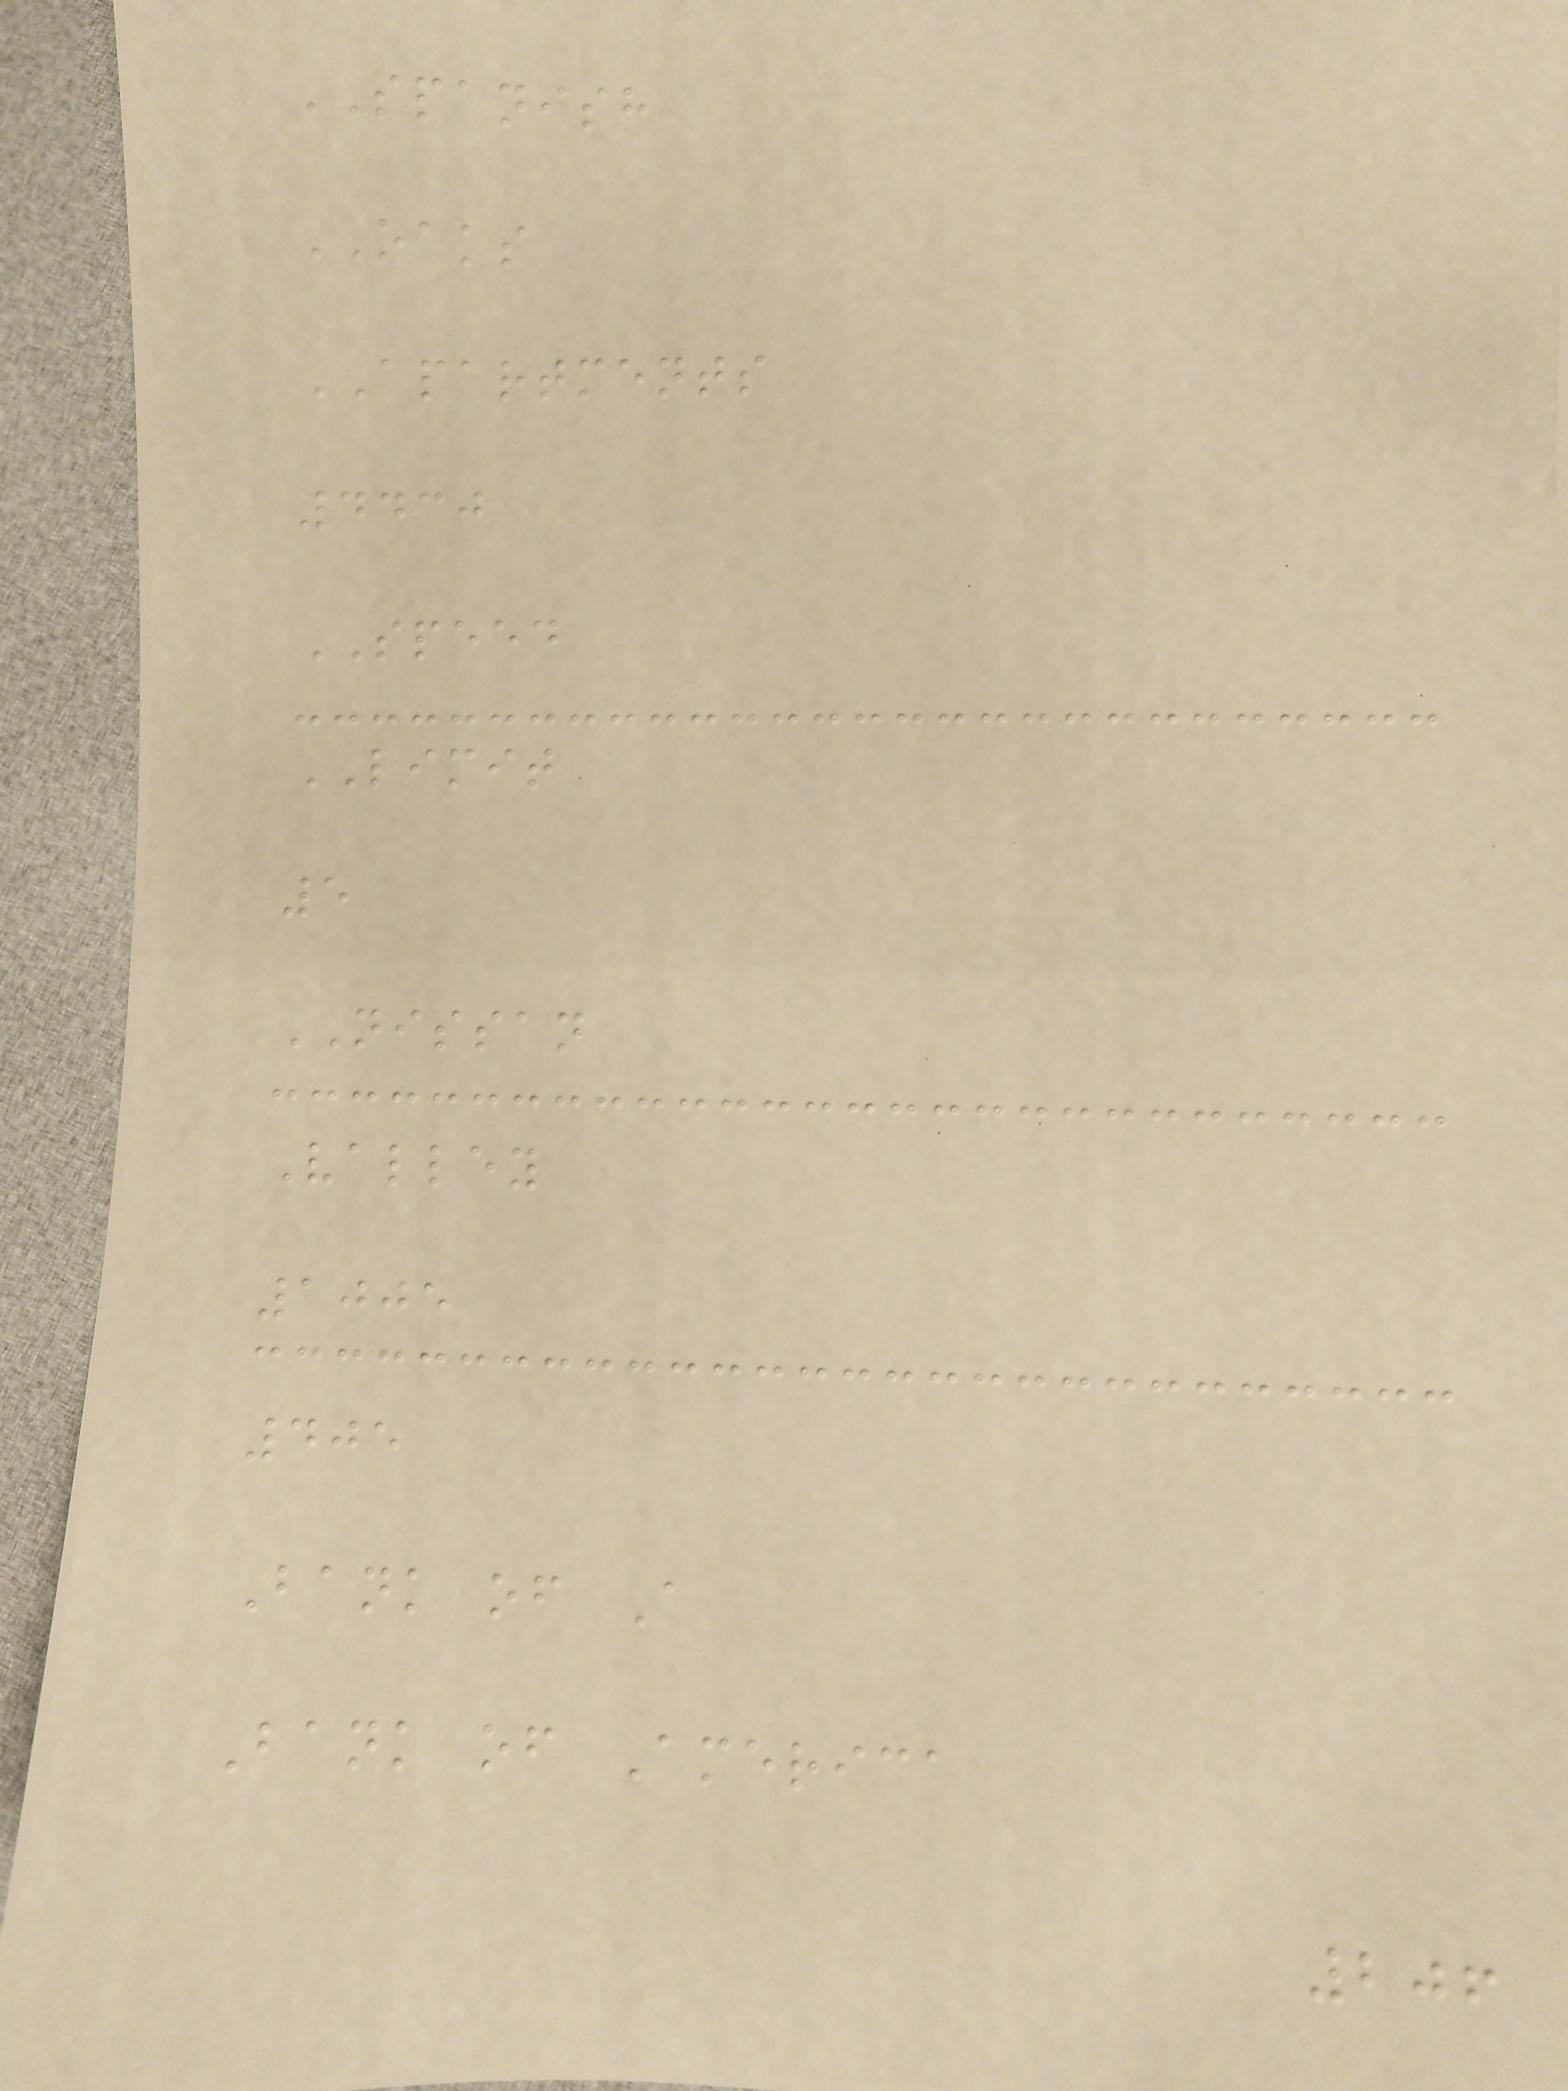SPANISH
OAKS
APARTMENTS
4430
SPEED
LIMIT
5
NISSAN
Valley
1005
405
Bank of A
Bank of America
206
